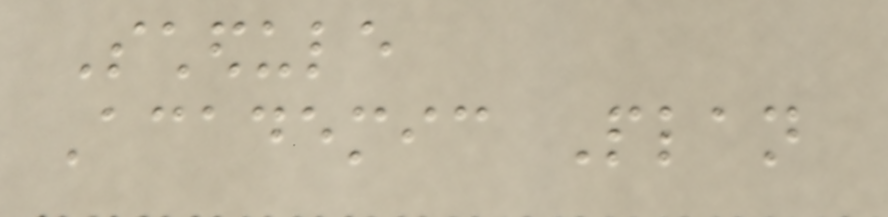Schedule
Academic Plan
